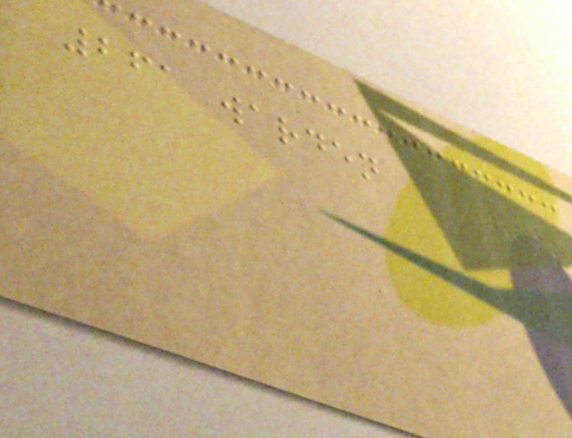261 warden
